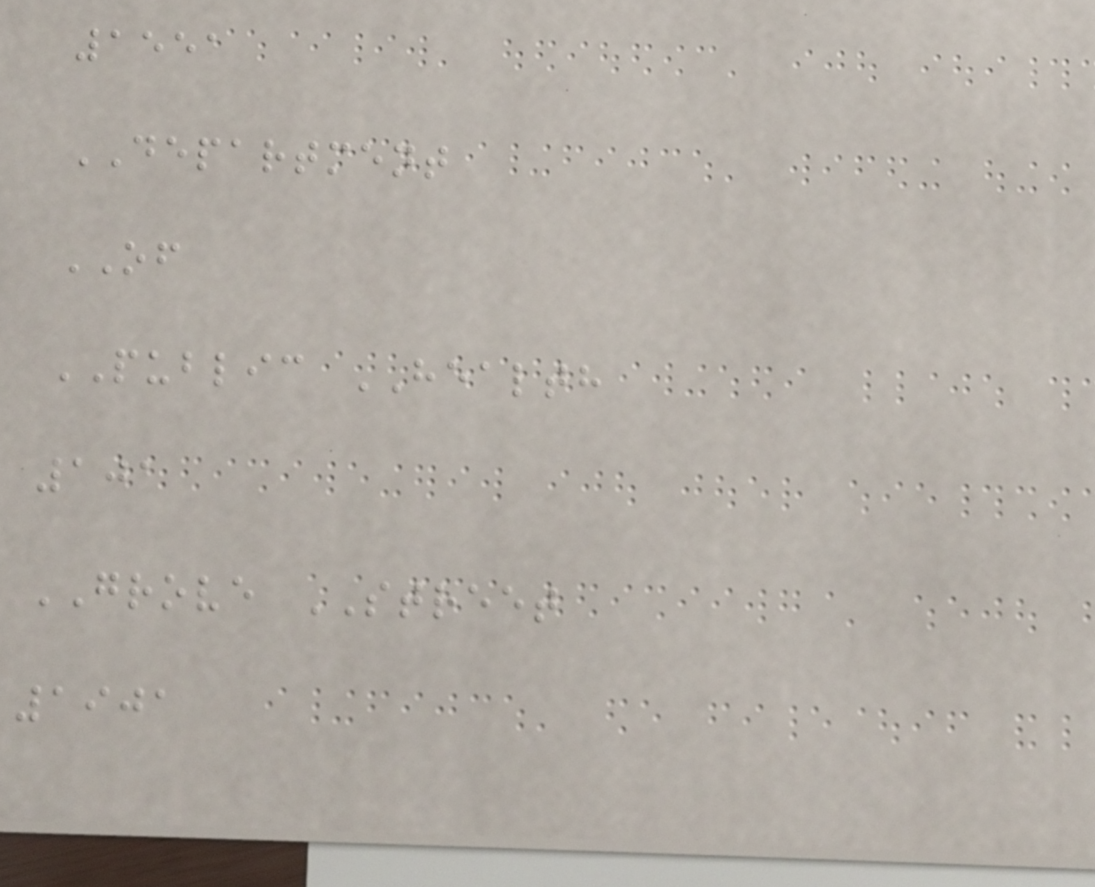1551
DEPARTMENT
OF
PUBLIC HEALTH
101
GROVE STREET
1901
